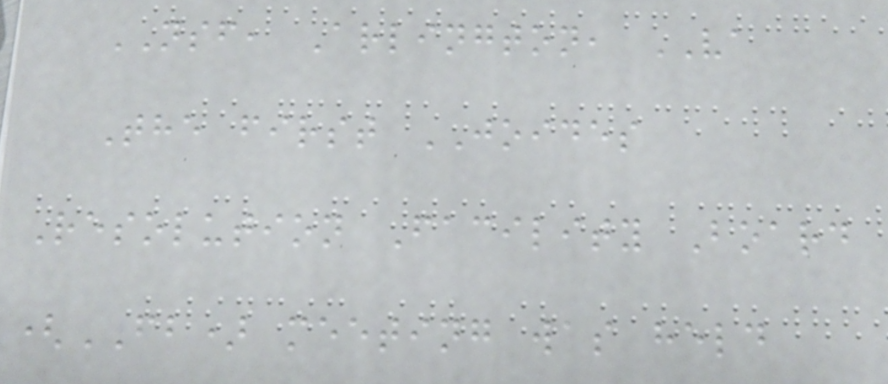NSF, Arlington, VA
The first JOIDES
Resolution Facility Board
(FB) meeting was held
